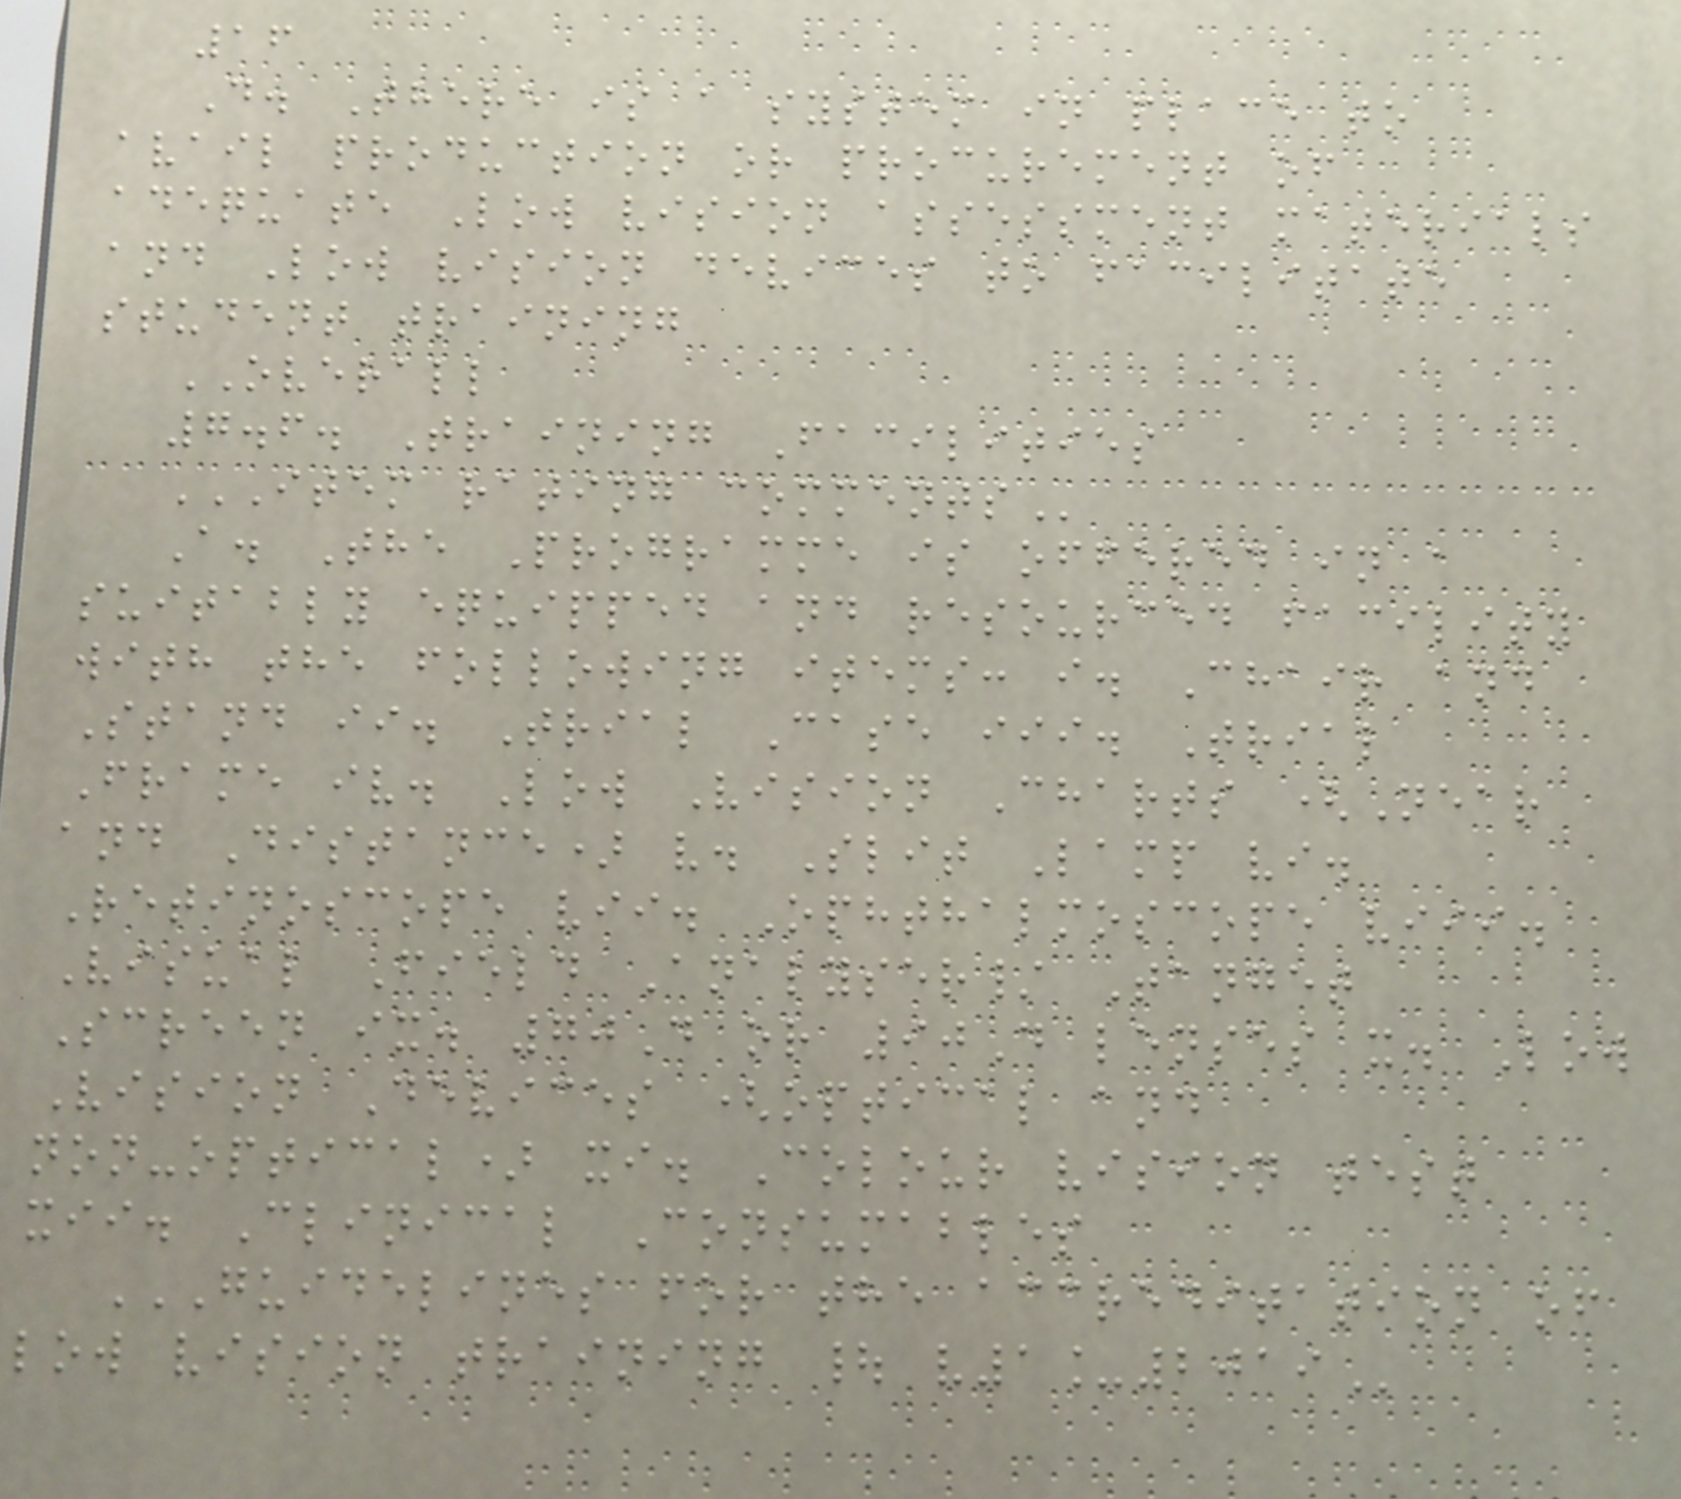16
D. There is a system in place to
avail production or procurement of
adequate Low vision assessment materials
and Low vision devices to facilitate
student training
OVERALL
7.6. Training Facilities
ITEM RATING COMMENTS
A. The Programme is offered in a
suitably equipped and resourced facility
with the following items: i. Chair and
Stand ii. Trial Case iii. Trial
Frame iv. Low Vision Charts (Near
and Distance) v. Slit Lamp vi.
Retinoscope vii. Ophthalmoscope viii.
Visual Field Analyser/ Tanget
Screen ix. 70D or 90D lenses x. Low
Vision Devices (optical and
non-optical) xi. Colour vision test
xii. Clinical Consumables
GUIDELINES FOR THE ACCREDITATION OF
LOW VISION TRAINING | V1_2019
